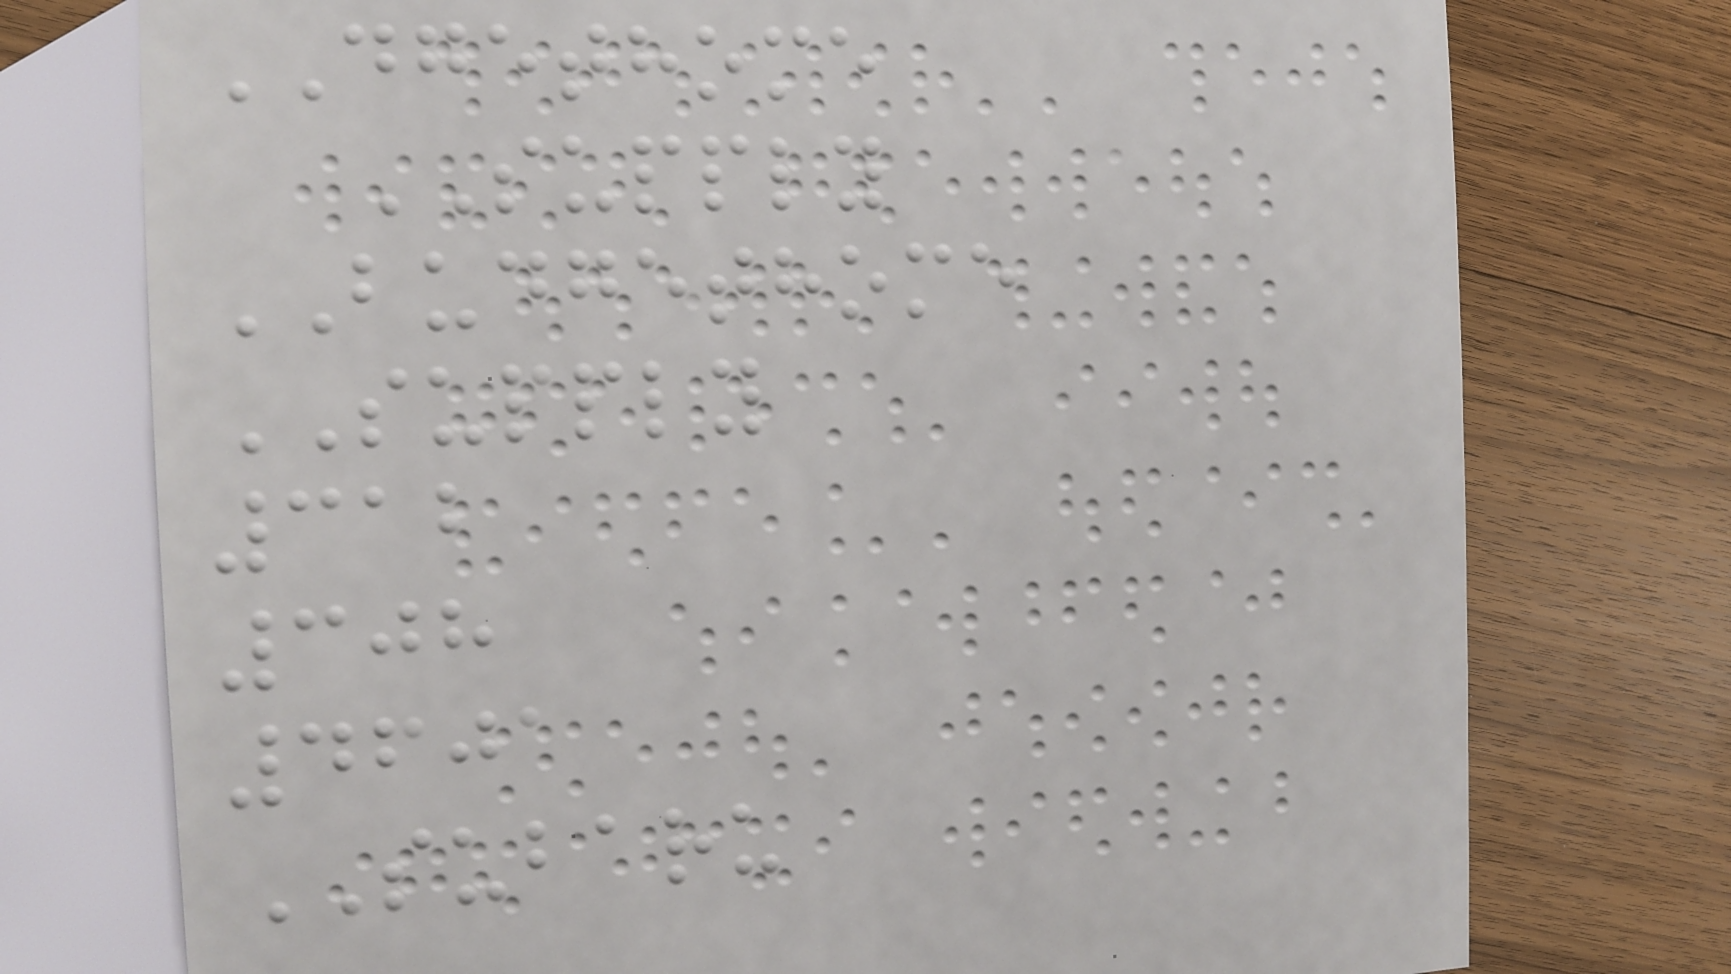DGETHOME
SUPPLY
BUDGETHOME
SUPPLY
312
308
4601
SUBARU
